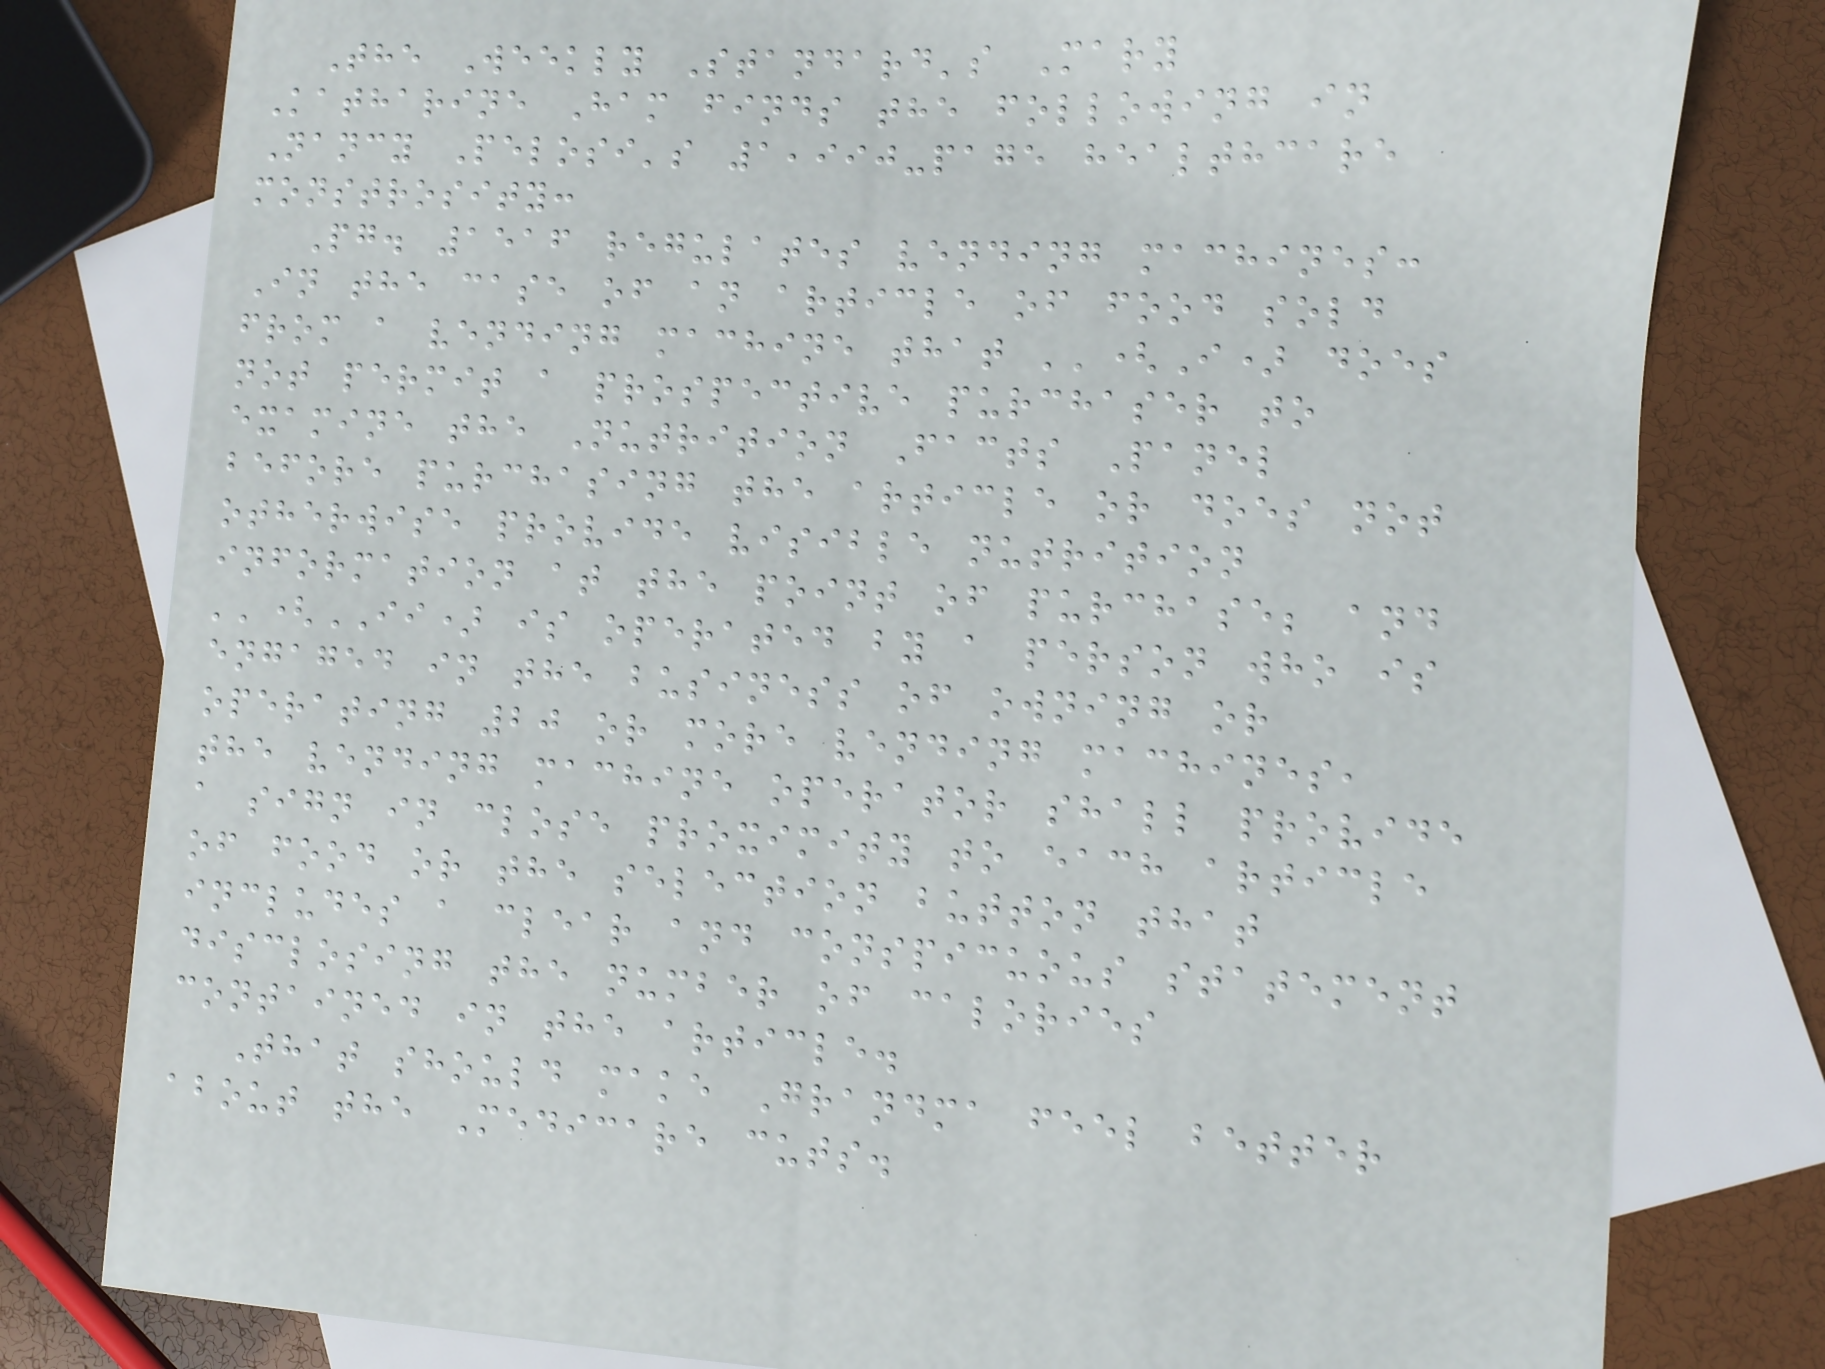The Weekly Standard's Mary
Katharine Ham finds the following in
Nancy Pelosi's 1,990-page healthcare
monstrosity:
Pg. 1516 regulates vending machines:
In the case of an article of food sold
from a vending machine that ''(I) does
not permit a prospective purchaser to
examine the Nutrition Facts Panel
before purchasing the article or does not
otherwise provide visible nutrition
information at the point of purchase; and
''(II) is operated by a person who is
engaged in the business of owning or
operating 20 or more vending machines,
the vending machine operator shall provide
a sign in close proximity to each article
of food or the selection button that
includes a clear and conspicuous statement
disclosing the number of calories
contained in the article.
That should make Grandma feel better
about the Medicare cuts.
